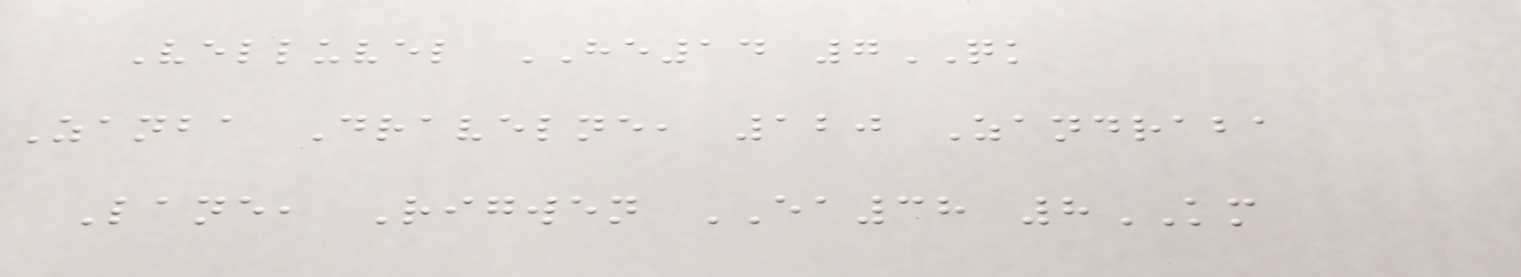Velluvel HE14 7QK
Zanba Dravelne, 120 Zandraba
Lane, Rigwen EA38 8KM
